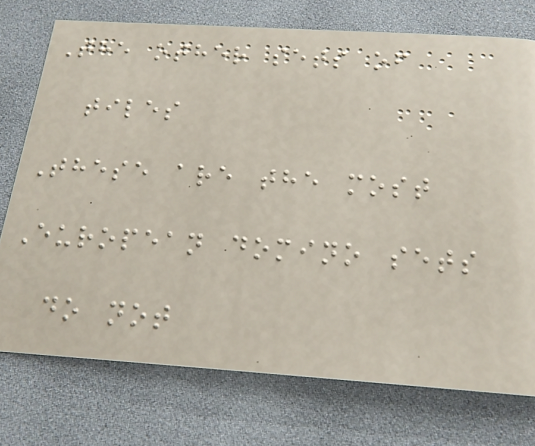The other sets of
tiles
These are the most
European domino sets
do not
